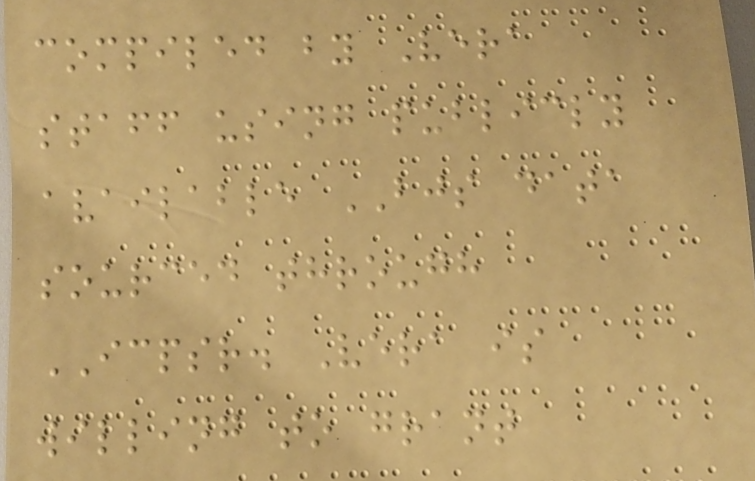compiled by Vera
staff using publicly
available BJS data
sourced through
ICPSR. Vera is
willing to grant
